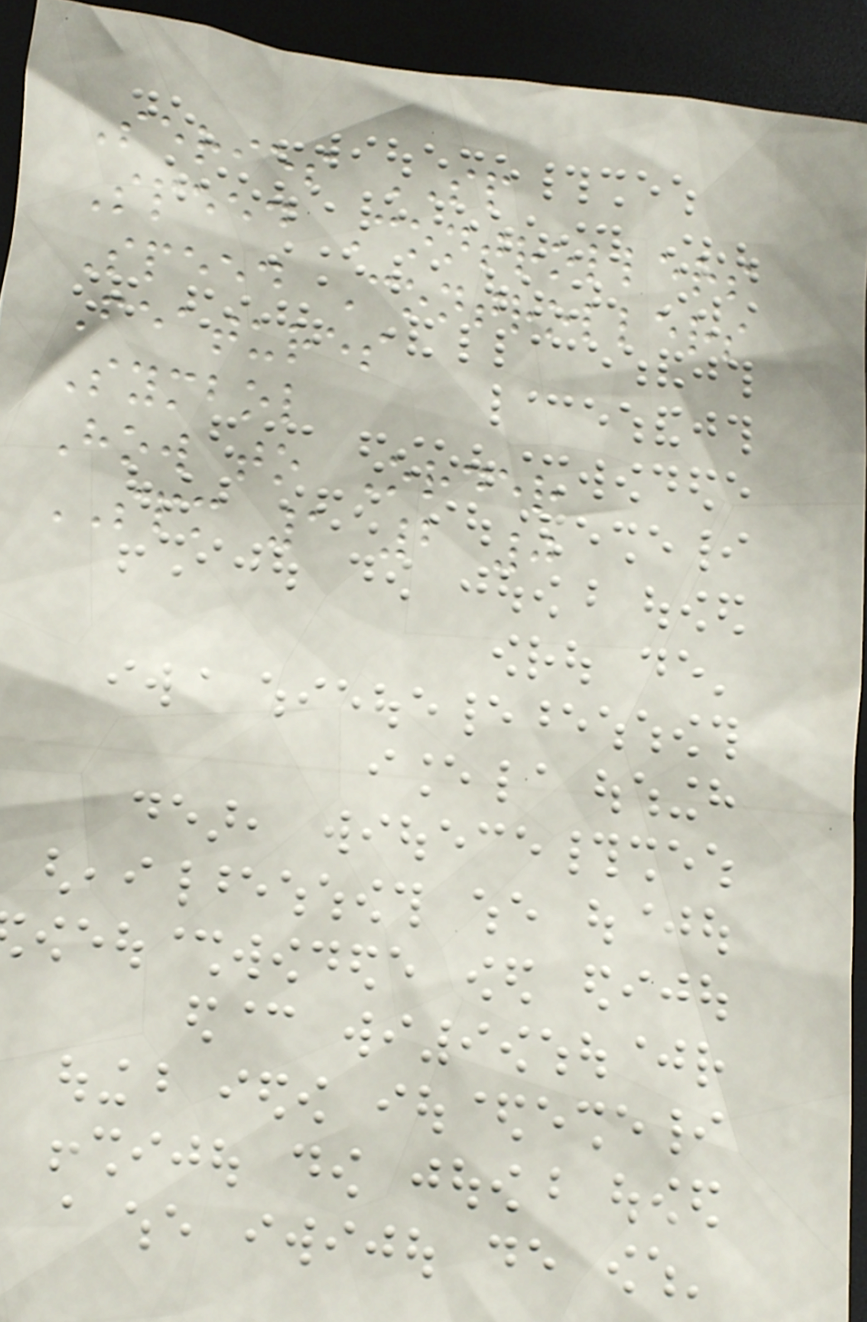Series SP
Speed Controllers
Speed Controllers
Features
Symbol
How to Order
SPM 1 2 0
